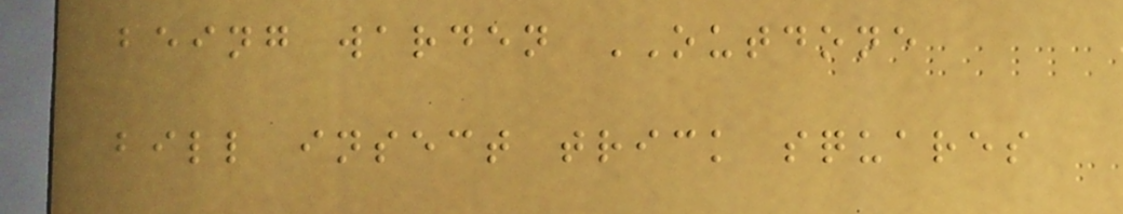being warden OUTDONE
bill insect trick squares
